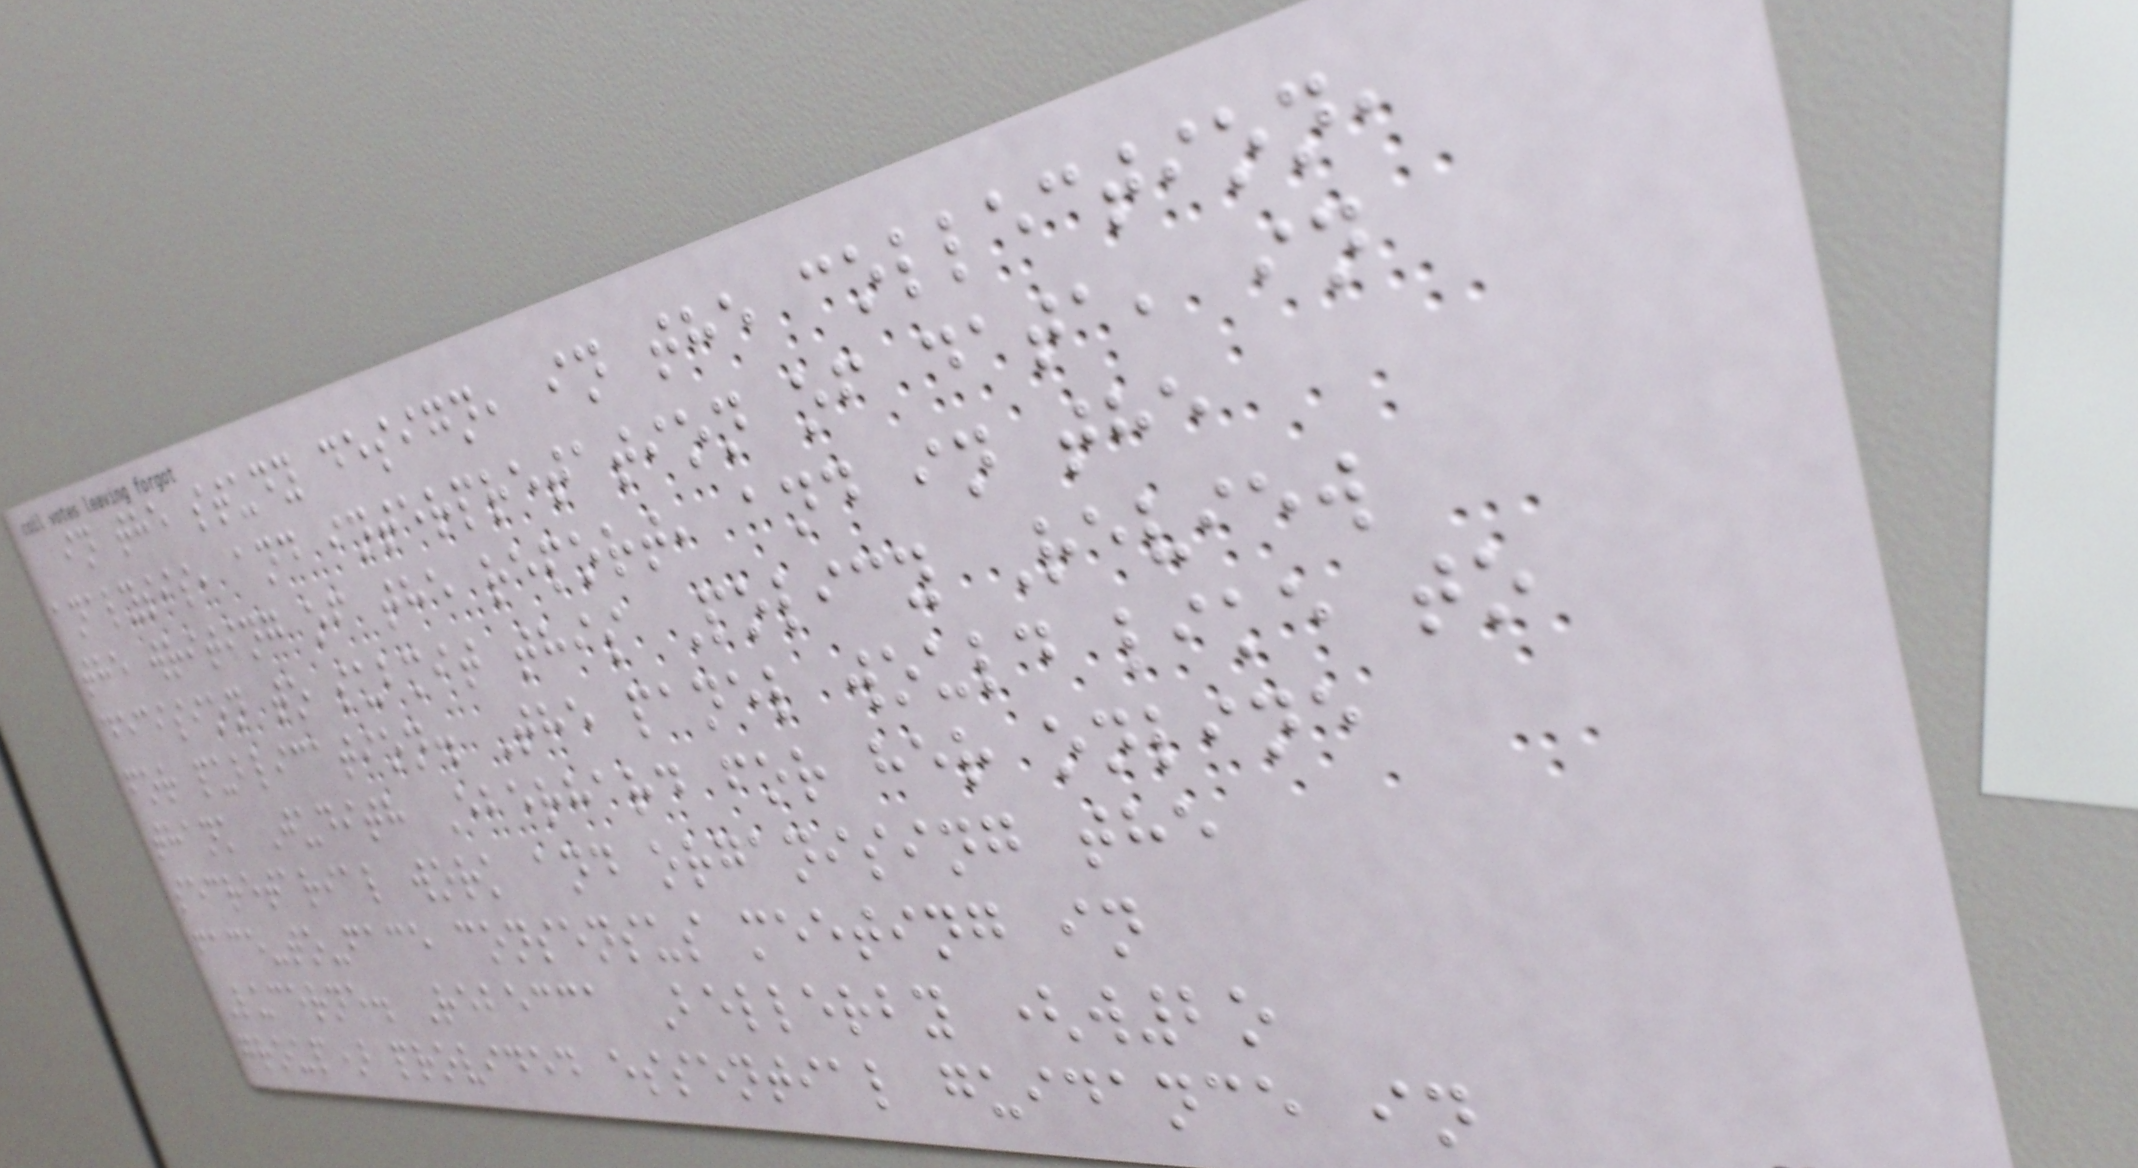in the study design, in the collection,
analysis, and interpretation of data, in
the writing of the report, and in the
decision to submit this Policy Review
for publication. The panel would like to
thank Judith Eberhard for her online
secretarial work and organising the
face-to-face consensus meeting in
Lucerne. Rebecca Bellerby (w2o
group) provided essential guidance in
